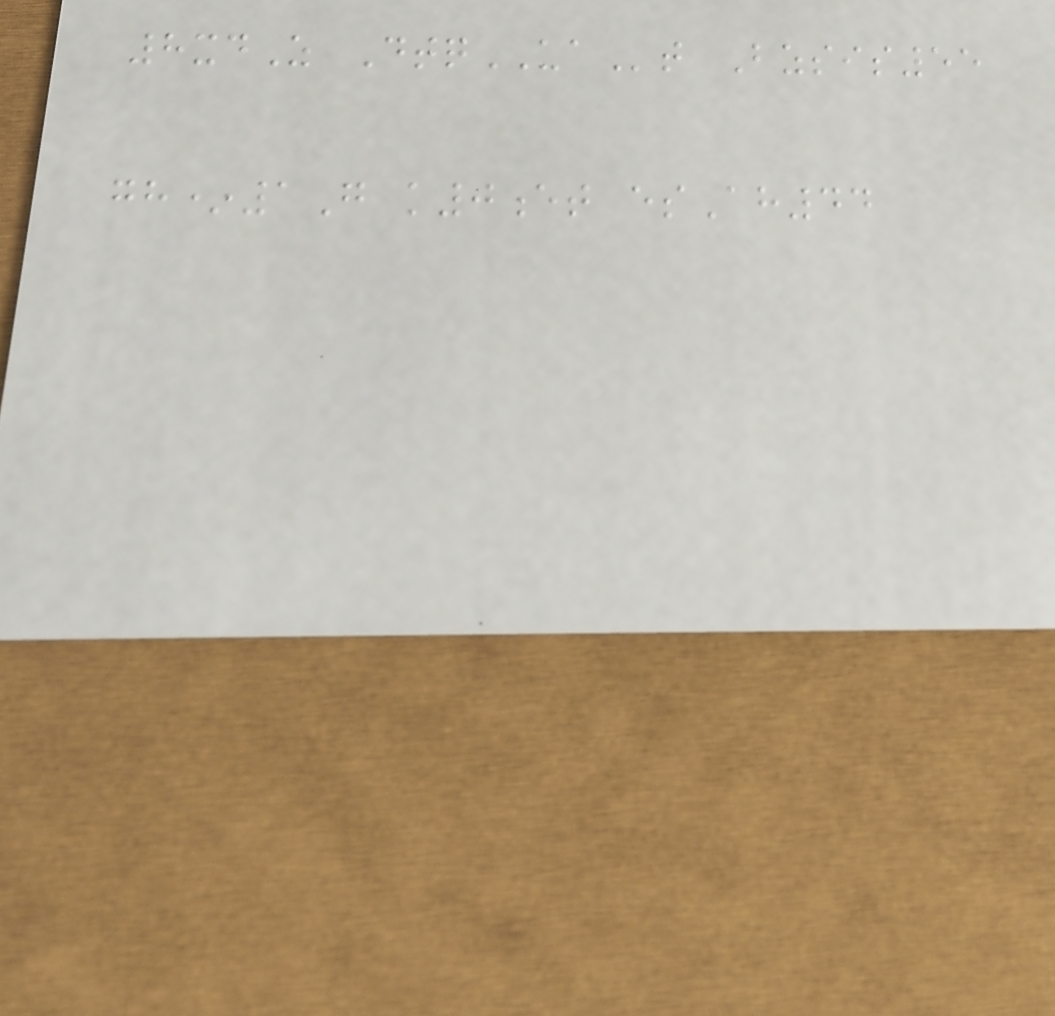8xdZ DtqUAt Bzsis55
gh*1G k0et esAh44
